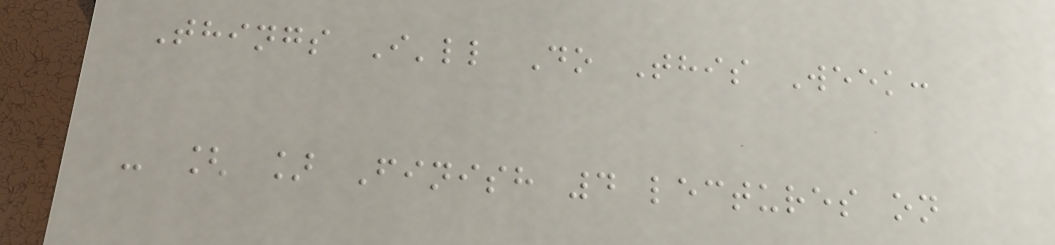Things I'll Do This Week:
- [ ] Finish 4 lectures on
